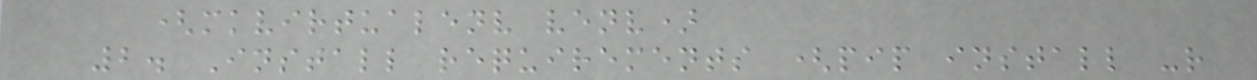(mkvirtualenv venv)
2. Install requirements (pip install -r
